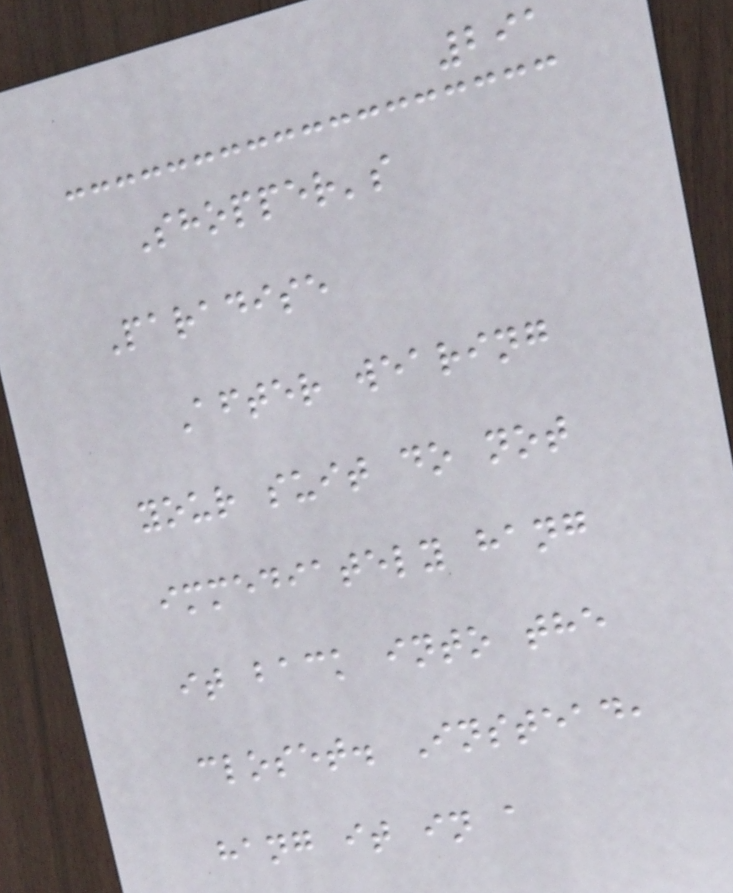291
Shopper's
Paradise
After wearing
your suit do not
immediately hang
it back into the
closet. Instead,
hang it in a
